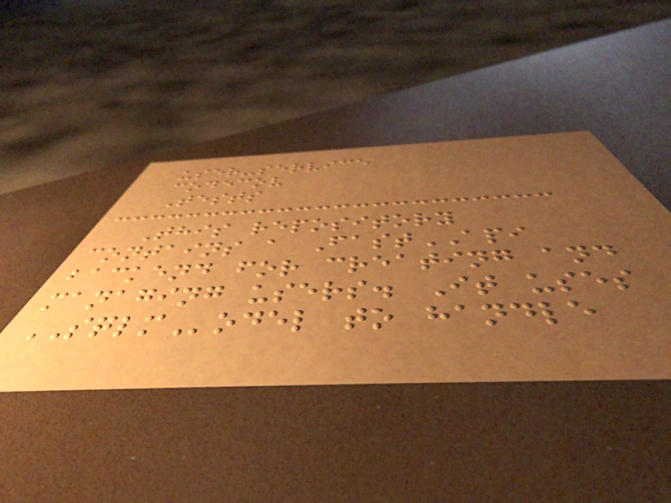user-service
codecov
Tests
This repository
contains a FastAPI
backend for creating and
managing users. It uses
SQLModel to handle
